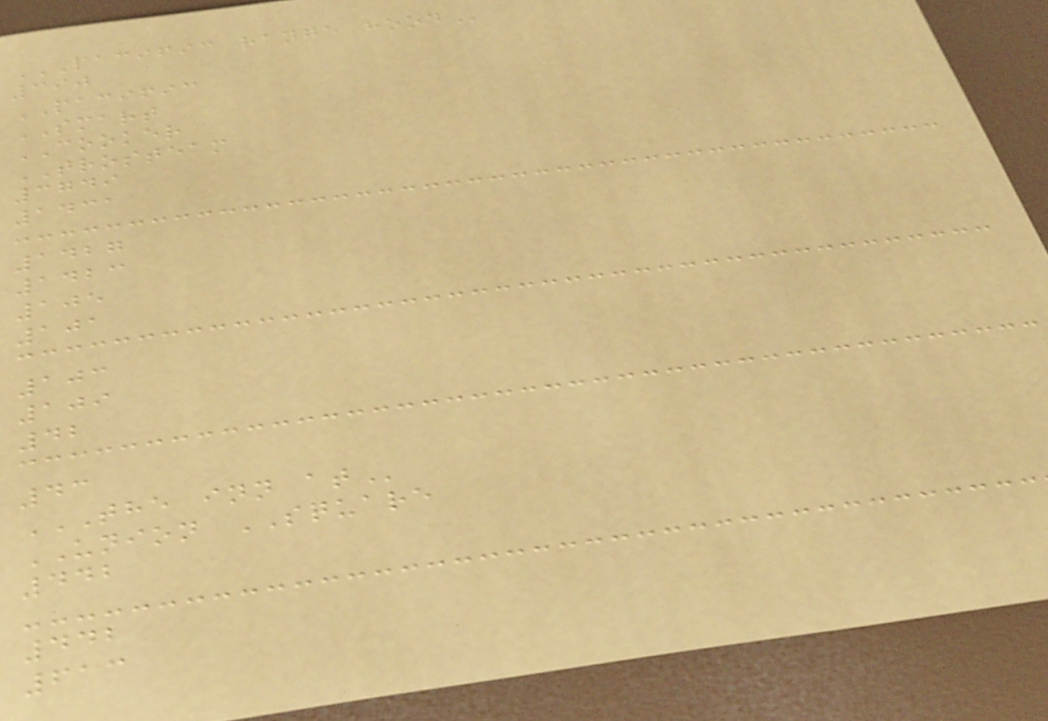PACIFIC RANGE HOOD
390
PACIFIC
SMART
COOKER
TROSTEAM
3749
1431
1427
1423
105
101
103
109
42
43
THE INN AT
UNION SQUARE
442
442
613
